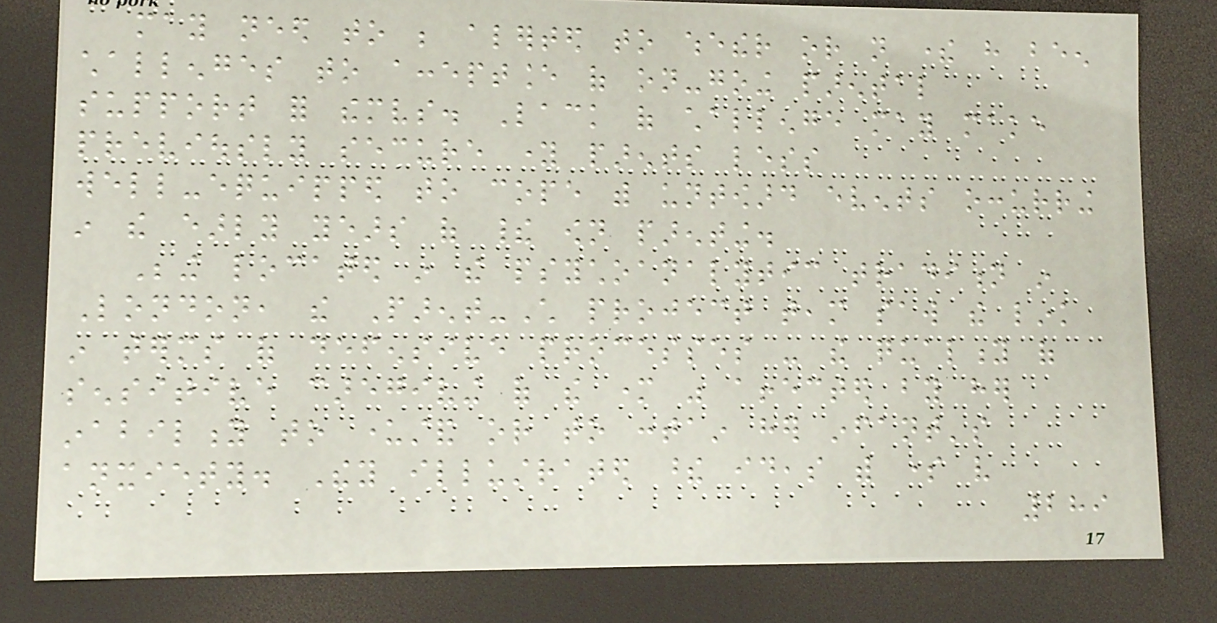may need to be alerted to whether or not there have been
challenges to acceptance of on-going parental
support for themselves. Lack of challenge may make
previously secure young parents less
well-equipped to cope with untoward events occurring
in the early years of their own parenting.
Being located in the psychoanalytic tradition in
London, the Parent-Child project team saw the link
in terms of defensive processes - the quality of
sensitive caregiving of the mother was affected by her
inability to understand or to contain her infant's
anxiety. They illustrated these ideas with some very
289
